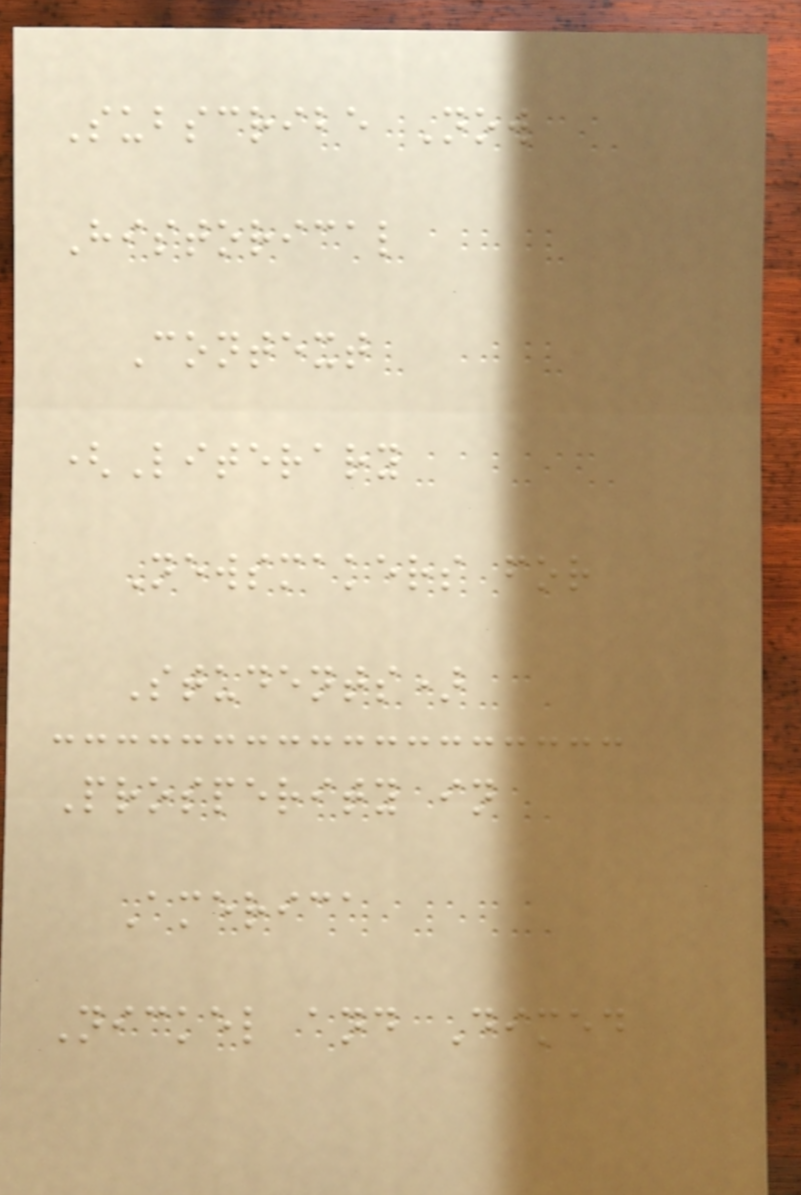Subscribe Now
Historical
Context
(Literary
Newsmakers for
Students)
Prosperity in
America
Nickel and Dimed
